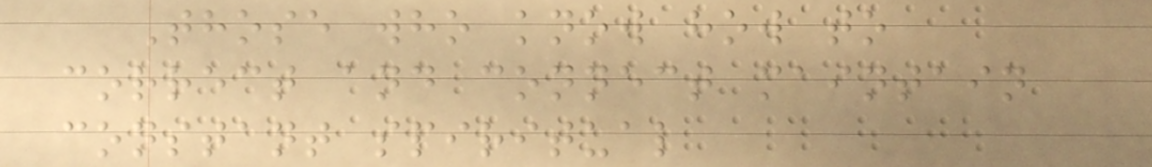Those who know how to
correct and connect maintain
constant spiritual
